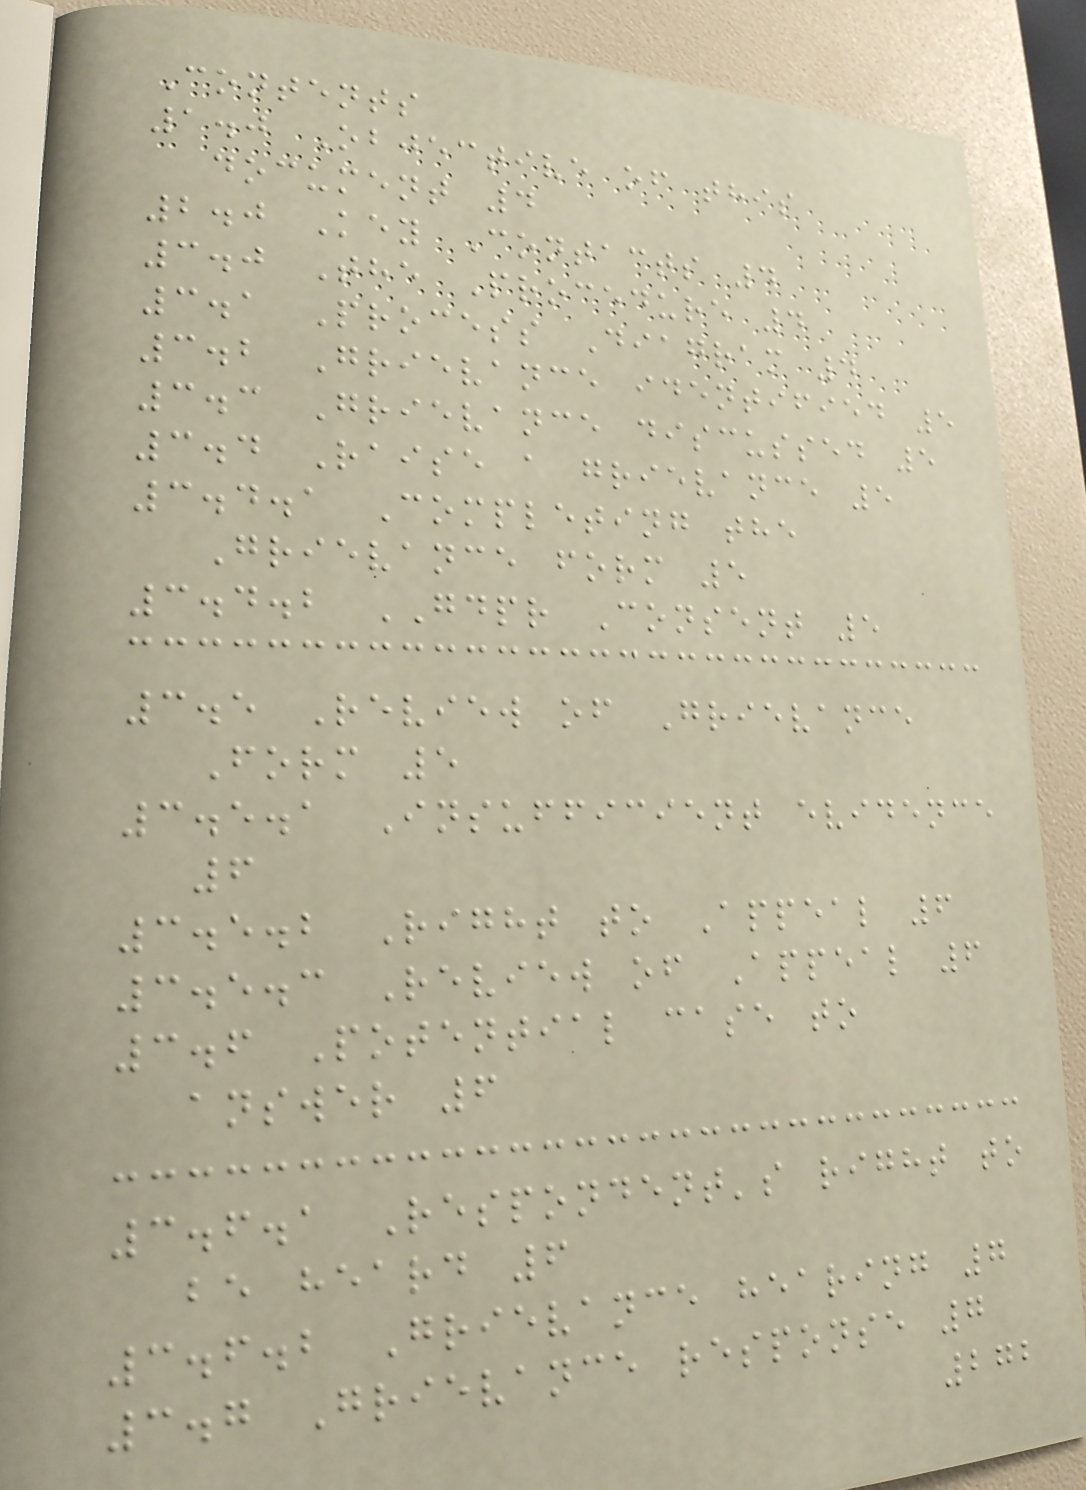Contents
1.0 Objective of this
document 4
2.0 Key Contacts 4
3.0 The Procedure 4
3.1 Process Diagram 4
3.2 Grievance identified 5
3.3 Grievance discussed 5
3.4 Raise a grievance 5
3.4.1 Completing the
Grievance form 5
3.4.2 GDPR Consent 5
3.5 Review of Grievance
Form 5
3.5.1 Insufficient evidence
6
3.5.2 Right to Appeal 6
3.5.3 Review of Appeal 6
3.6 Potential case to
answer 6
3.6.1 Respondent's right to
be heard 6
3.6.2 Grievance hearing 7
3.7 Grievance response 7
272
